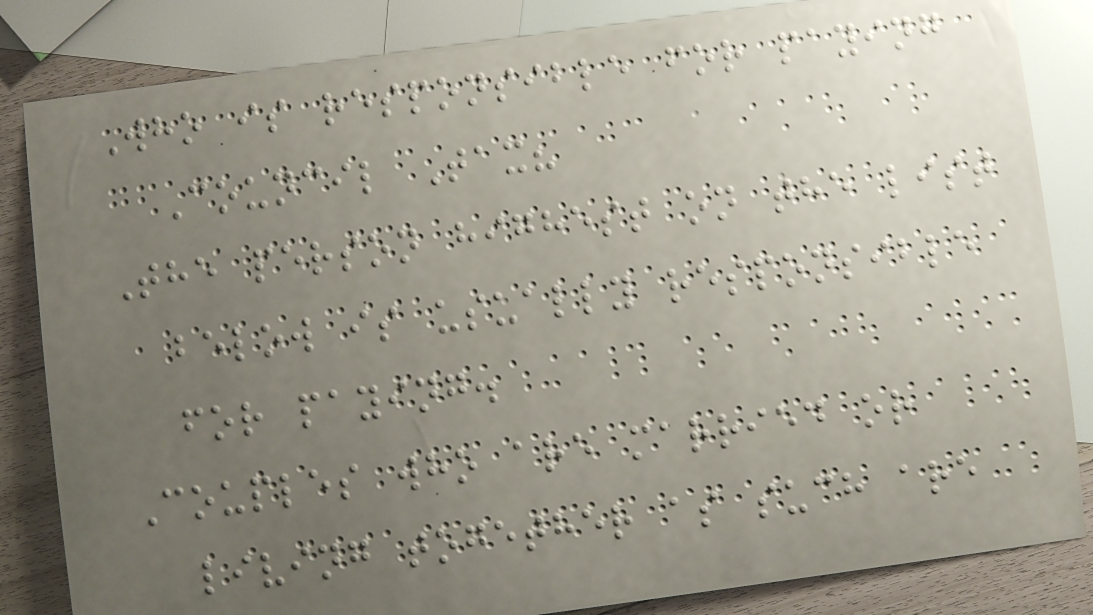Who is responsible for paying
Council Tax?
The person highest on the list
below is usually responsible
for paying.
Couples who are married or
living together as such are
